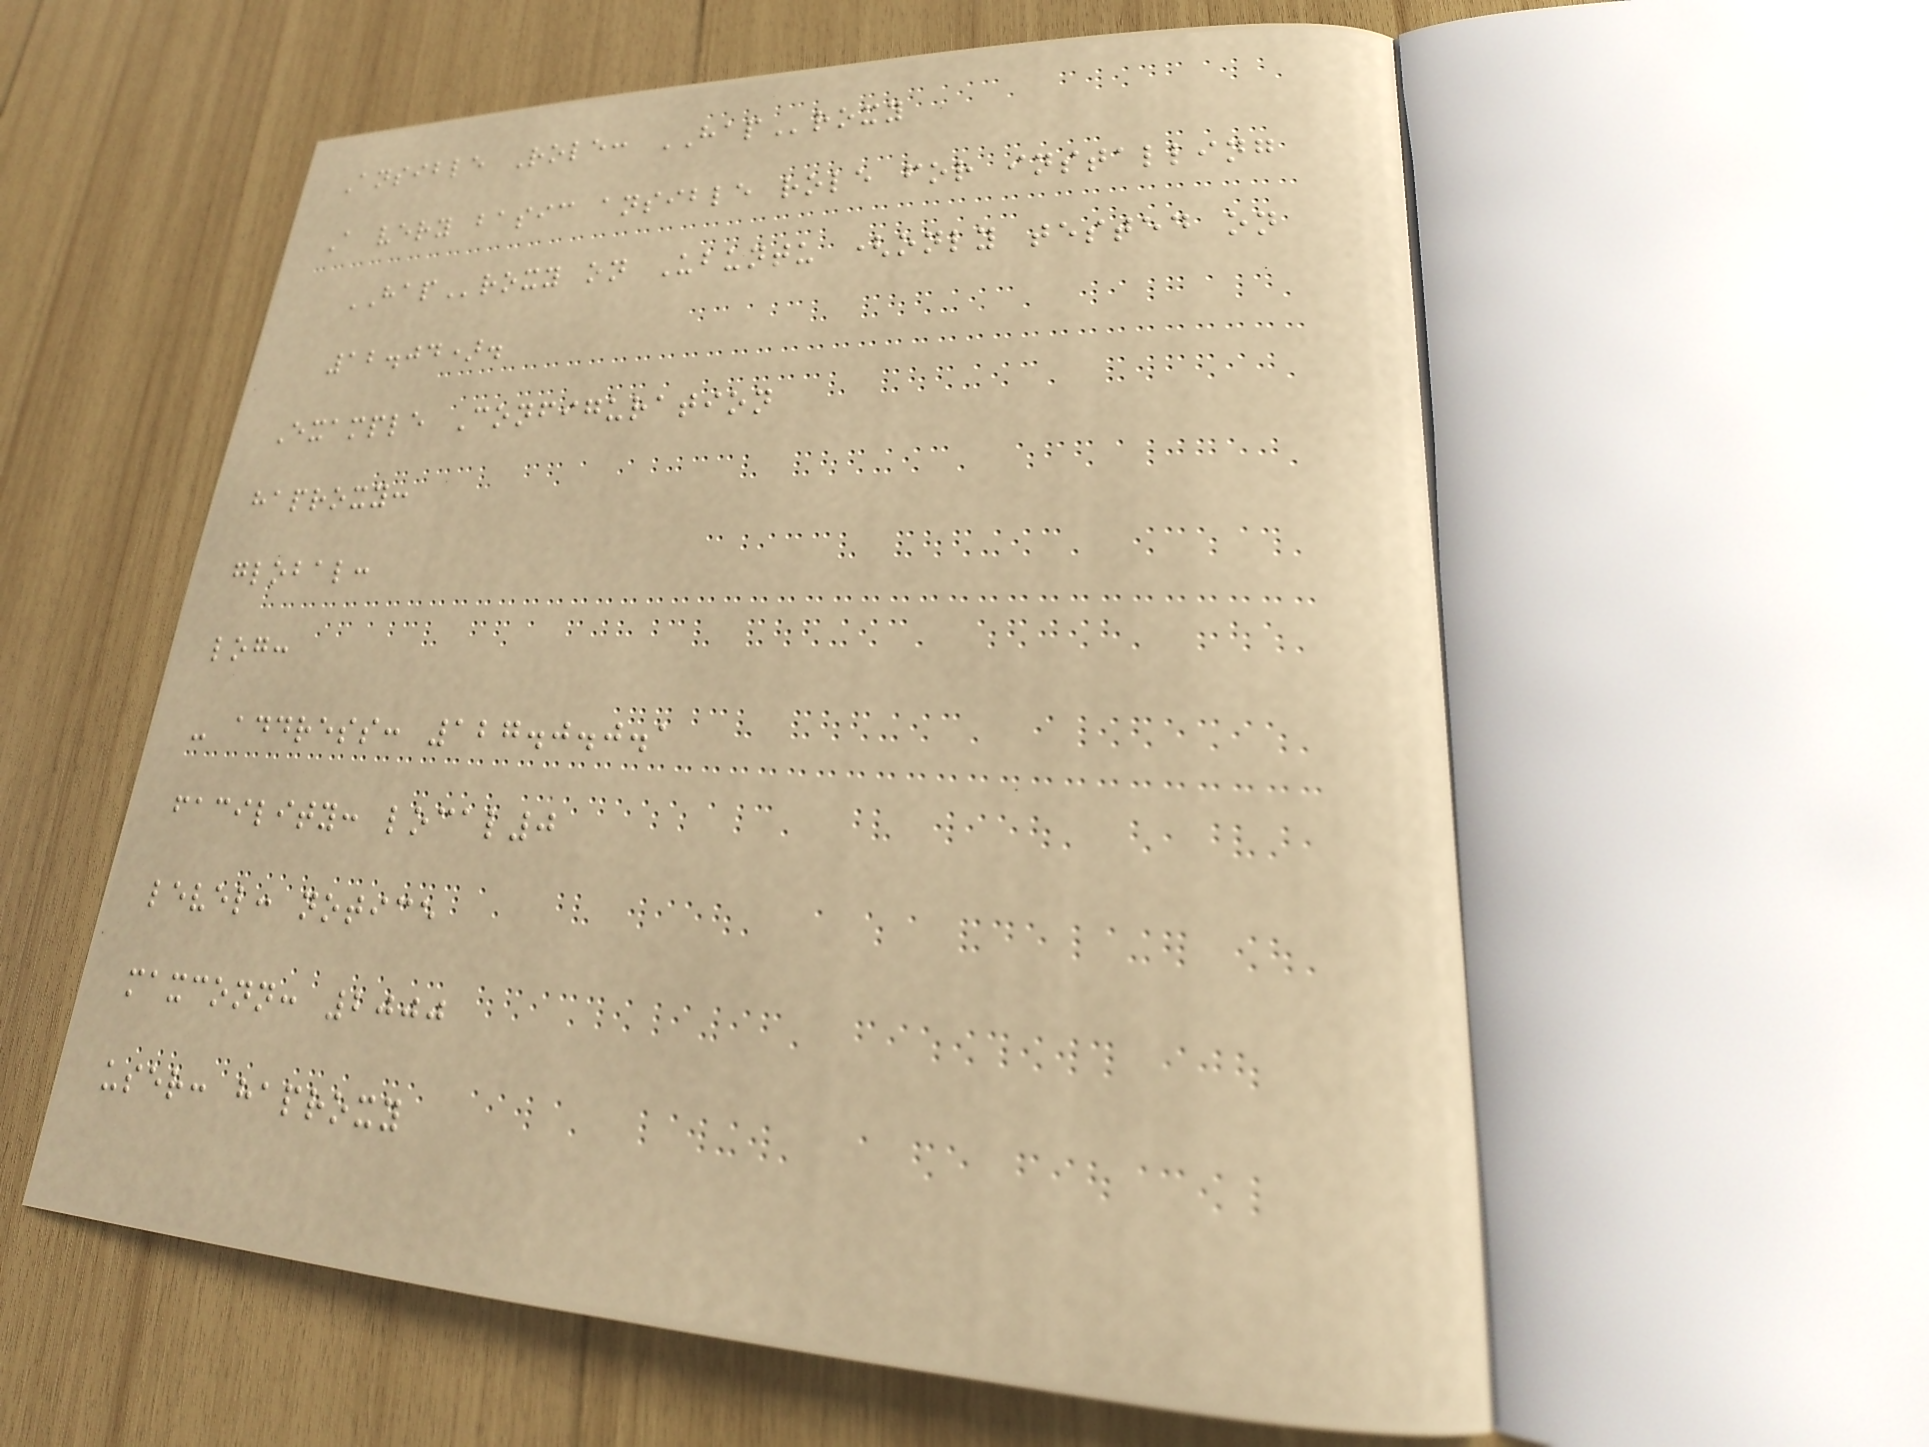Ansible Role: HAProxy
A very basic ansible role for installing
HAProxy on Ubuntu (only tested on
12.04).
Example Configuration
haproxy:
global:
log:
- address: 127.0.0.1
facility: local0
level: notice
maxconn: 2000
user: haproxy
